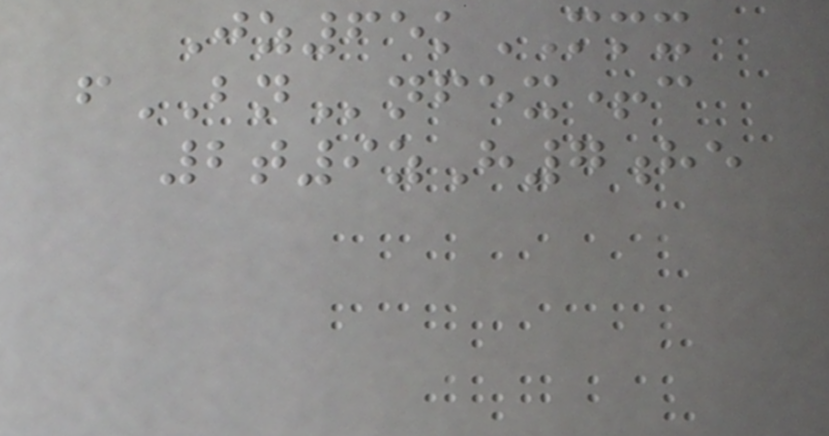Jz65kMMX
fBNnfex+c
2t9zH7he
